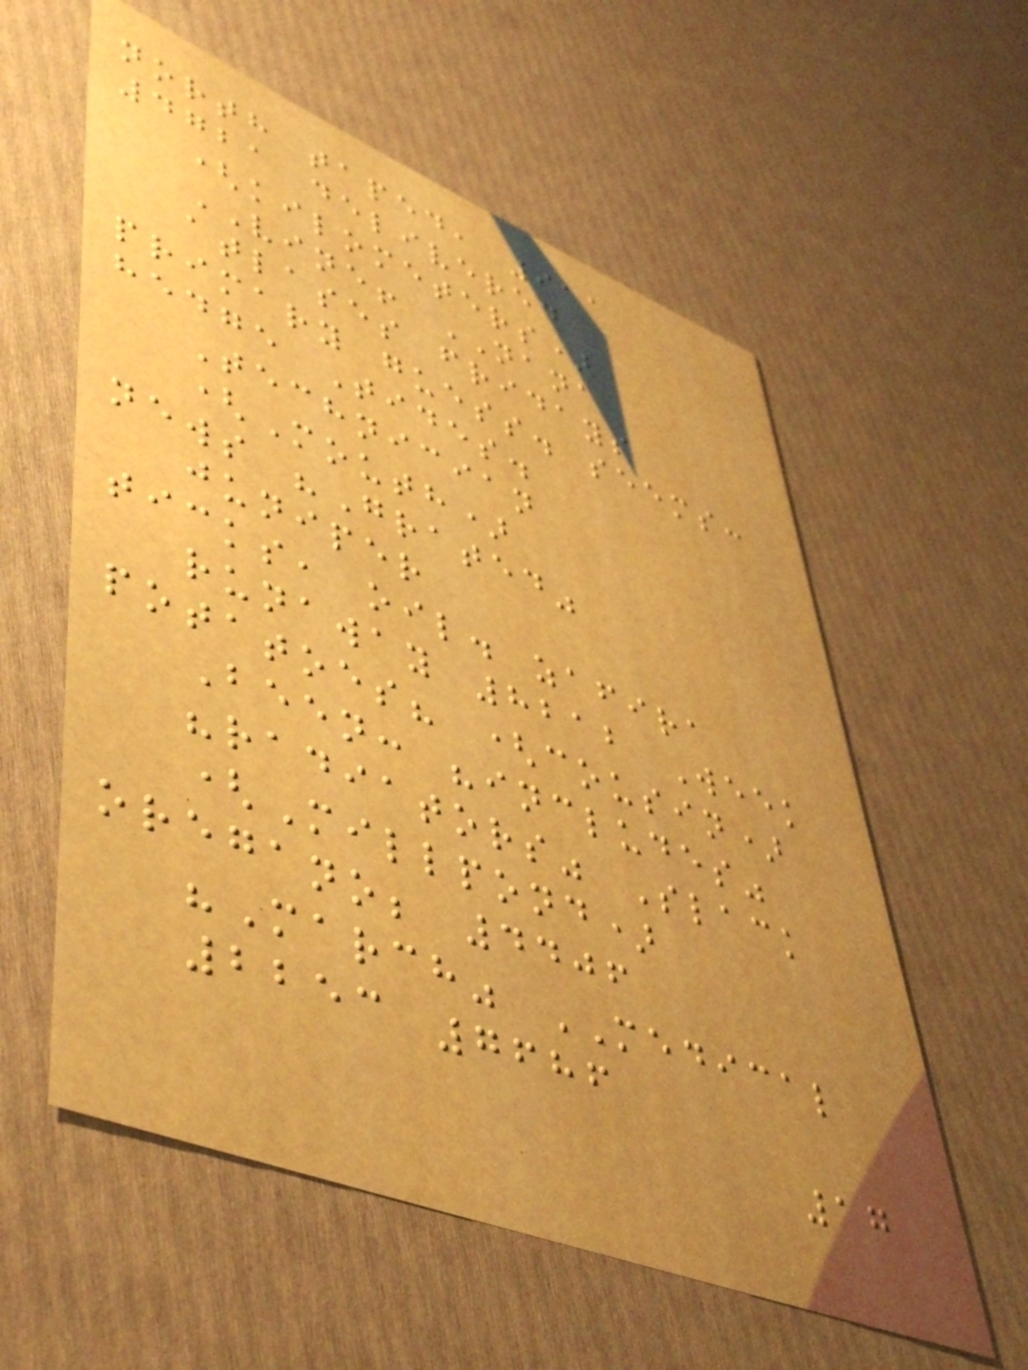north taped, 911
4721 delivered
(kilometers)
VINE! NANA
atlases fridays
primary guess. seems:
hedge Tides.
Technician
(Mouth)
news "Grated"
juniper
ticks, oil. zafira
runaway 8212 Week
potatoes? (cousin)
Been: "includes"
"radiators" Slack
(Millpond)
oregano; 4406
"March" MEDICAL
2253 7686
17
